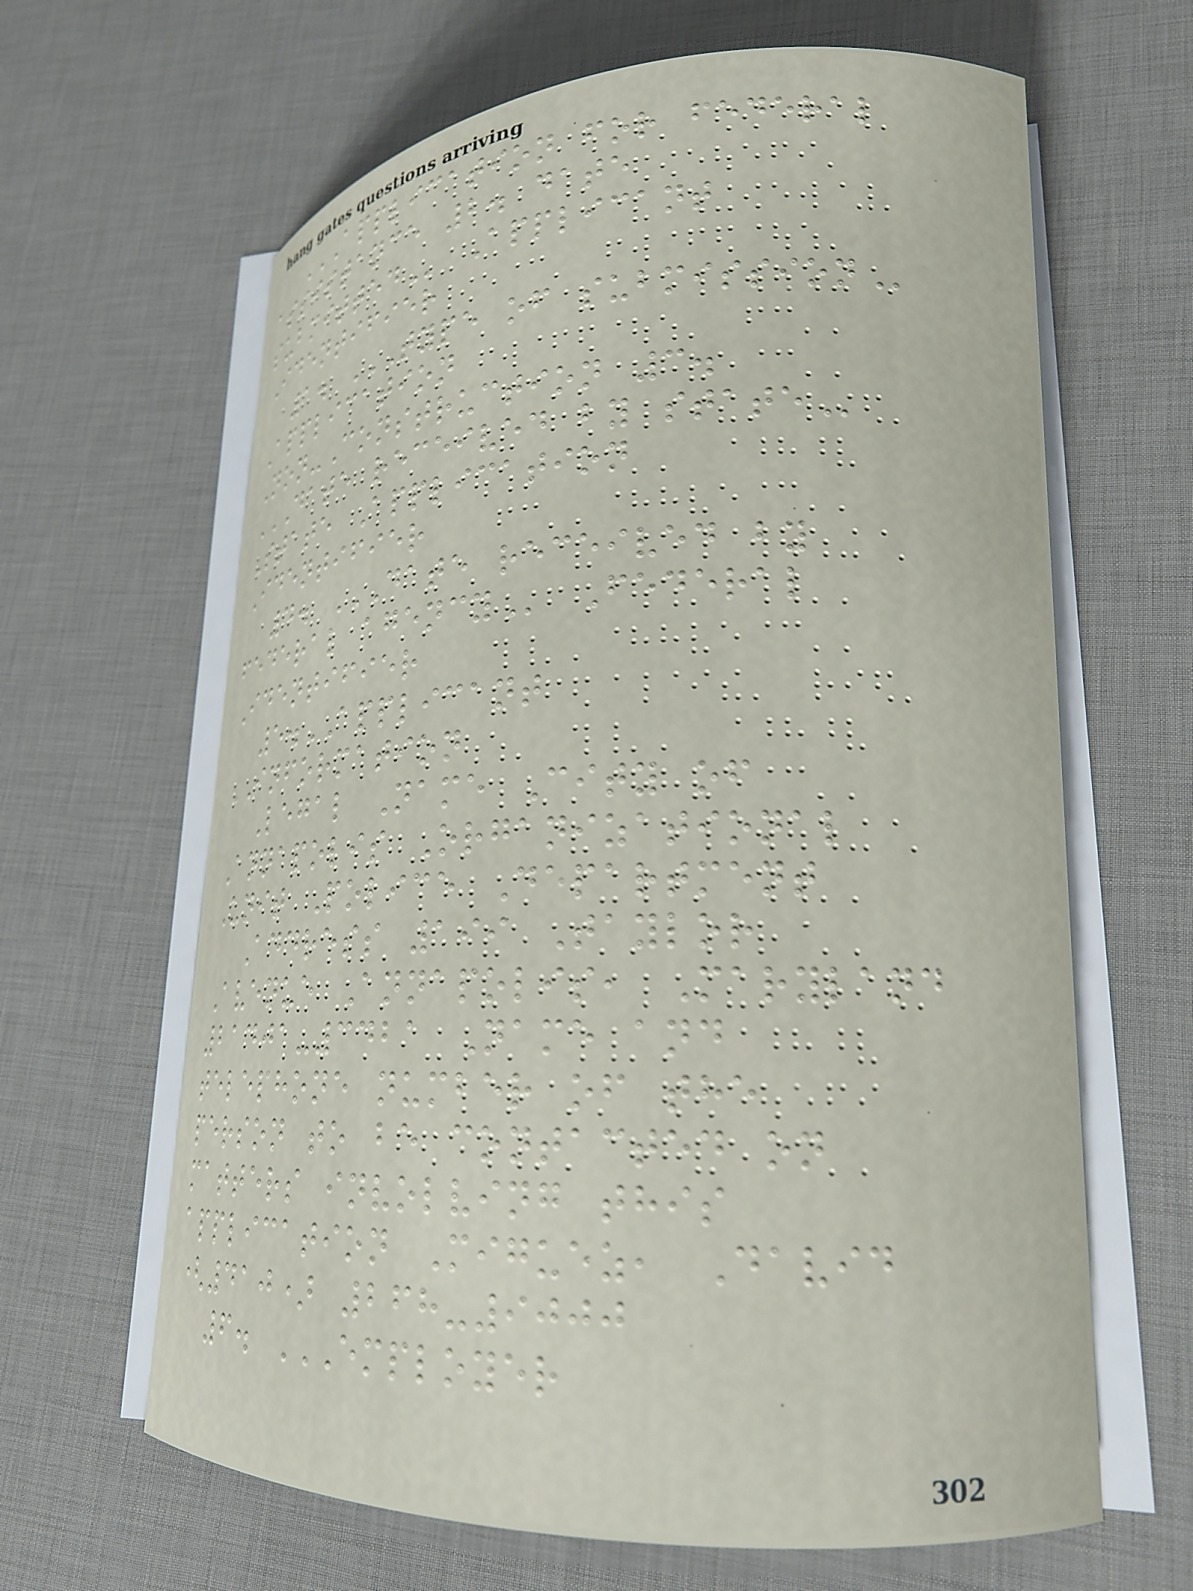APPLICATION FOR FEDERAL
ASSISTANCE 2. DATE
SUBMITTED Applicant
Identifier
1. TYPE OF SUBMISSION
Application
Non-Construction 3.
DATE RECEIVED BY STATE
State Application
Identifier
4. DATE RECEIVED BY
FEDERAL AGENCY Federal
Identifier
5.APPLICANT
INFORMATION
Legal Name City of
Annapolis Organizational
Unit Police Department
Address 199 Taylor
Avenue Annapolis, Maryland
21401-3421 Name and
telephone number of the
person to be contacted on
matters involving this
application Miguez, David
(410) 268-9000
6. EMPLOYER
